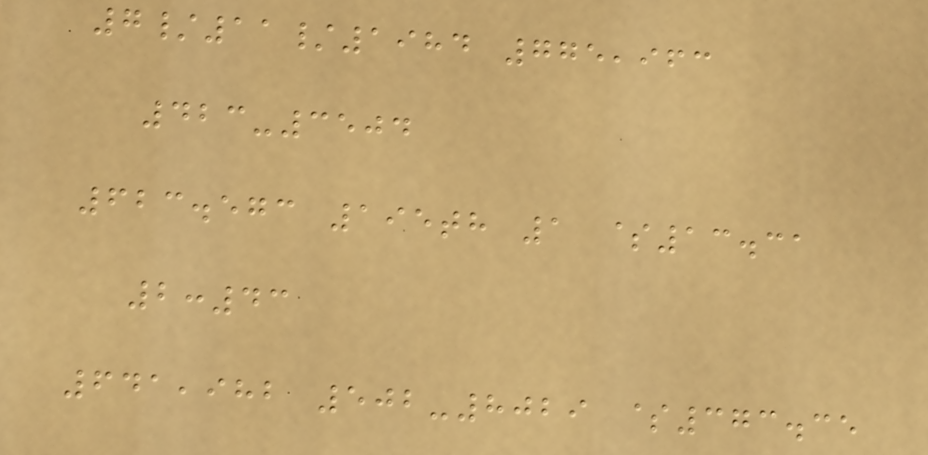7/11/1984 775,963
423-3504
623.573 195th 1 $13.31
2:43
641,982 502-8029 $373.35
